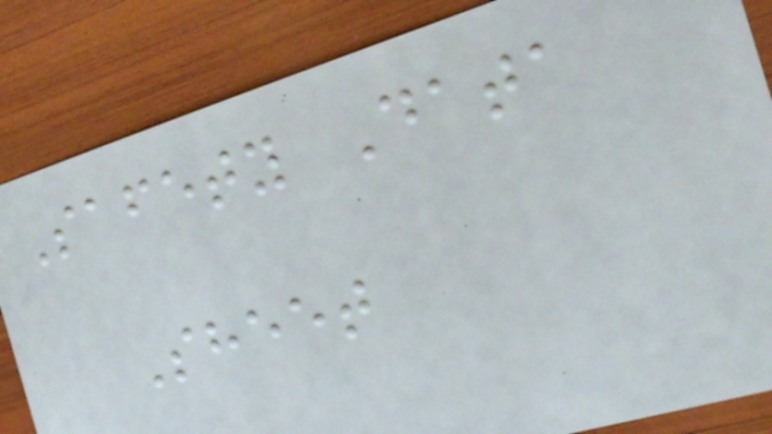Safety Data
Sheet
